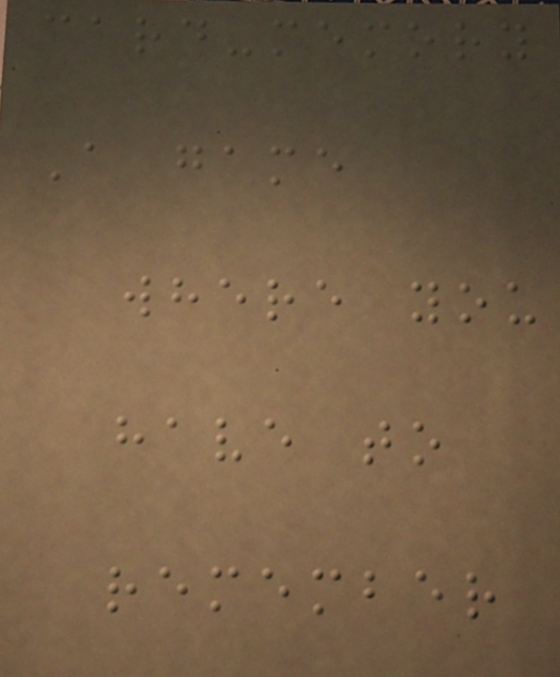card-memory
A game
where you
have to
remember
